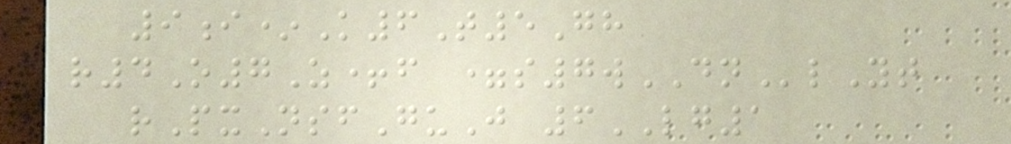9i*K6T5Gh
r4O7Z+f =s7wDNlYt
rPxNsfGuJ 6LG1
